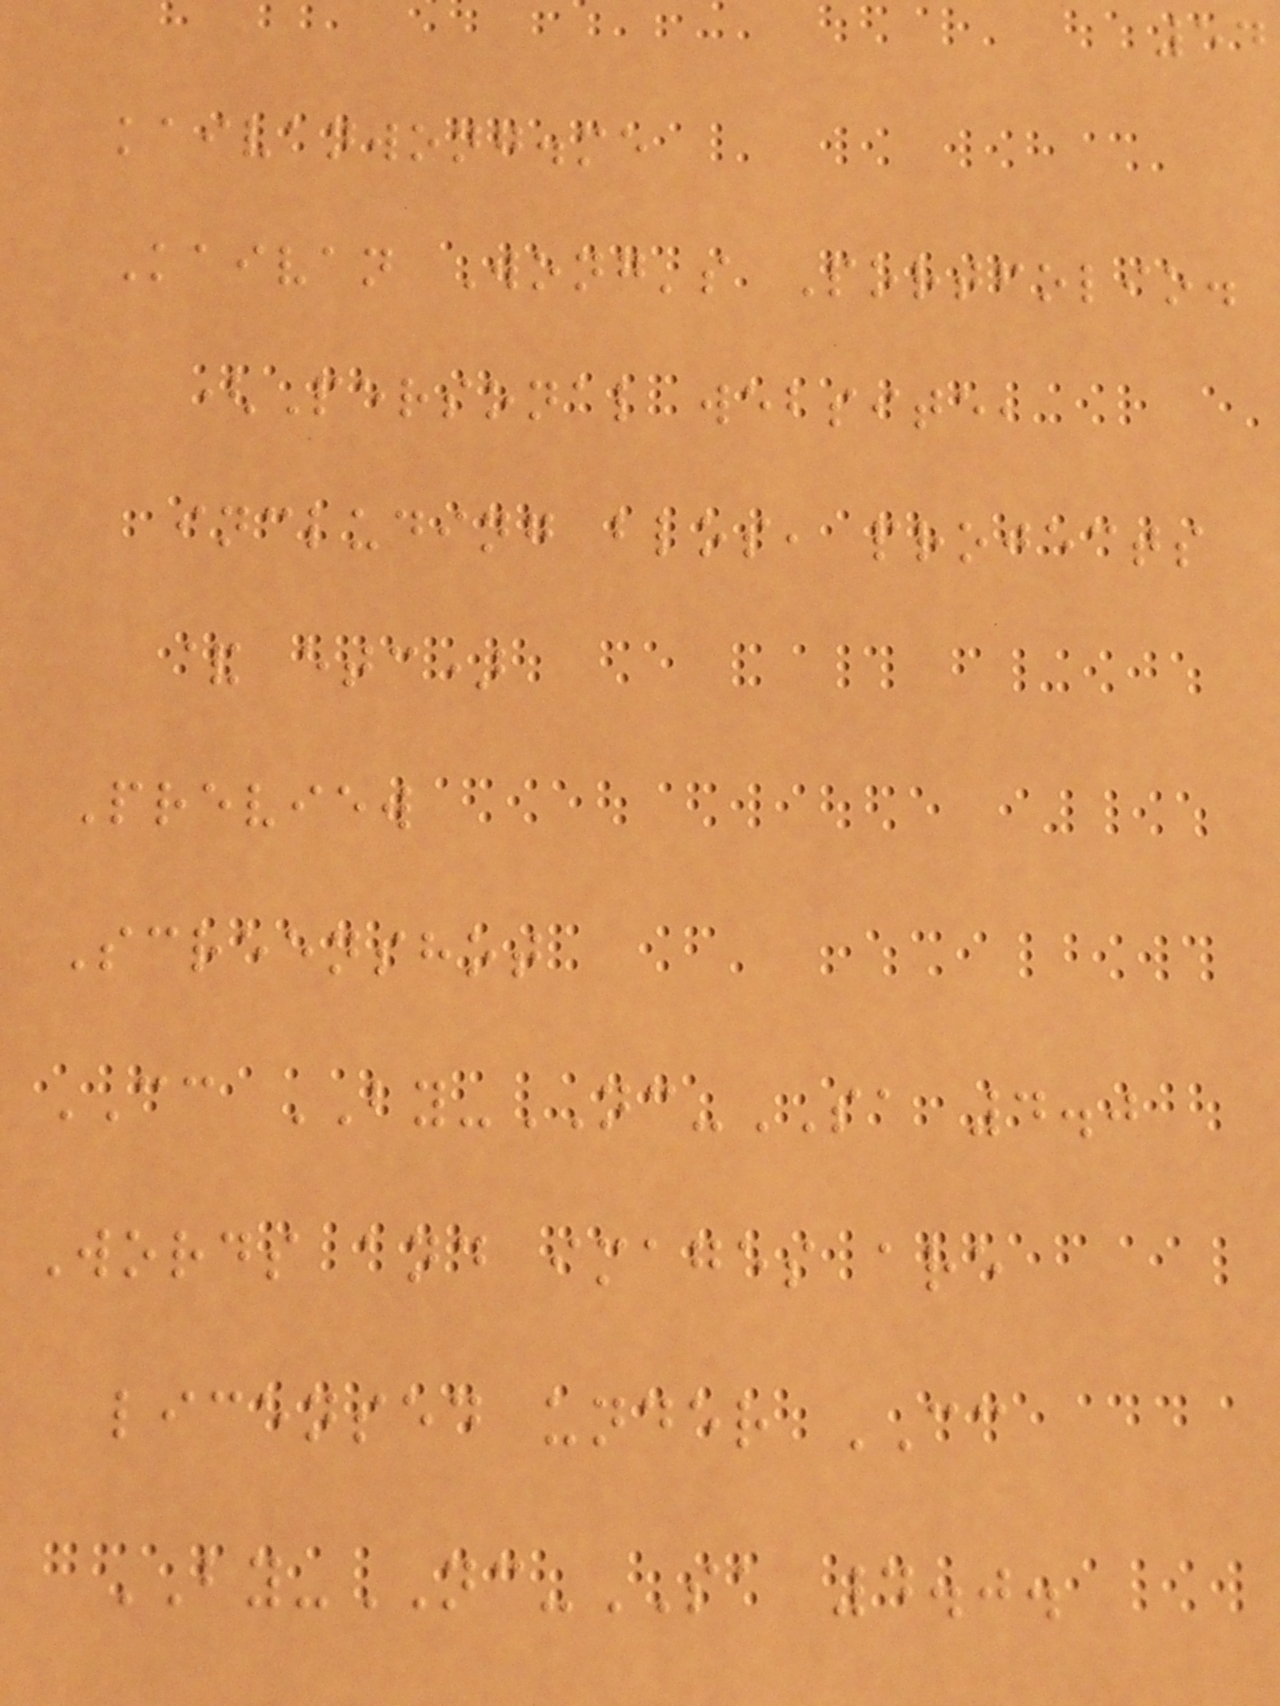54
kaivanwong.me
Kaivan Wong's Portfolio.
(Personal website,
including blos, projects
& etc)
Preview
Screenshot
CC BY-NC-SA 4.0
Words and images are
licensed under CC
BY-NC-SA 4.0.
